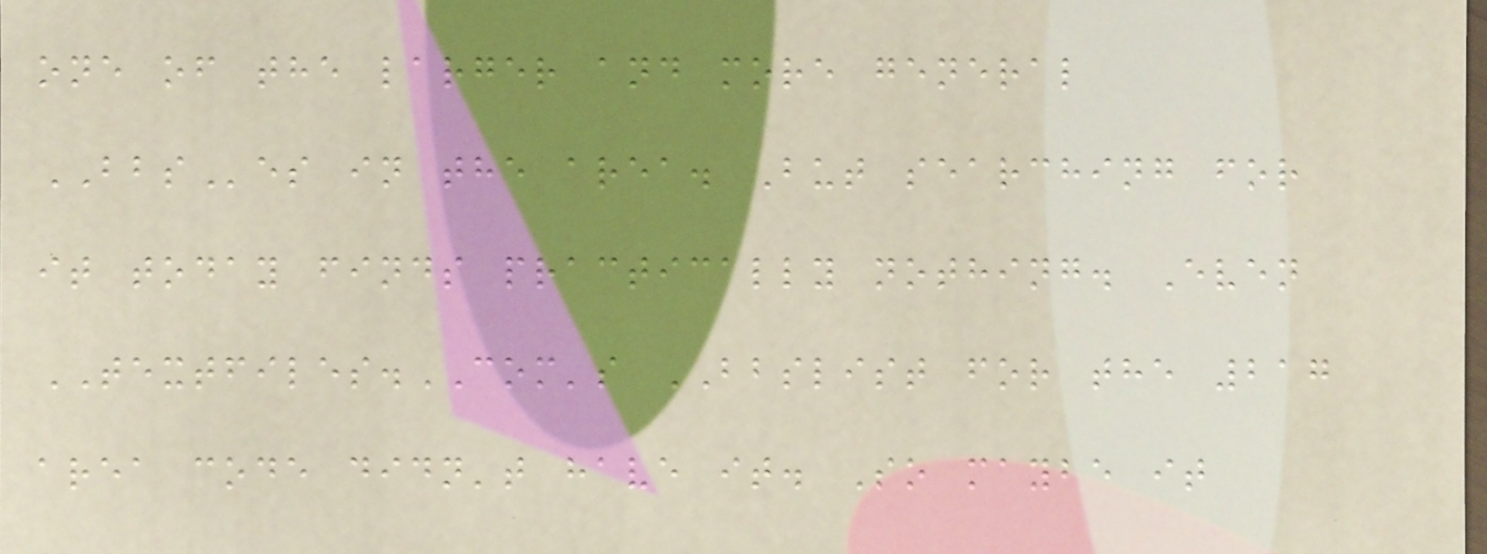one of the larger and more general
BBSes in the area. But searching for
it today finds practically nothing. Even
TEXTFILES.COM's BBSLIST for the 217
area code didn't have it. So maybe it
